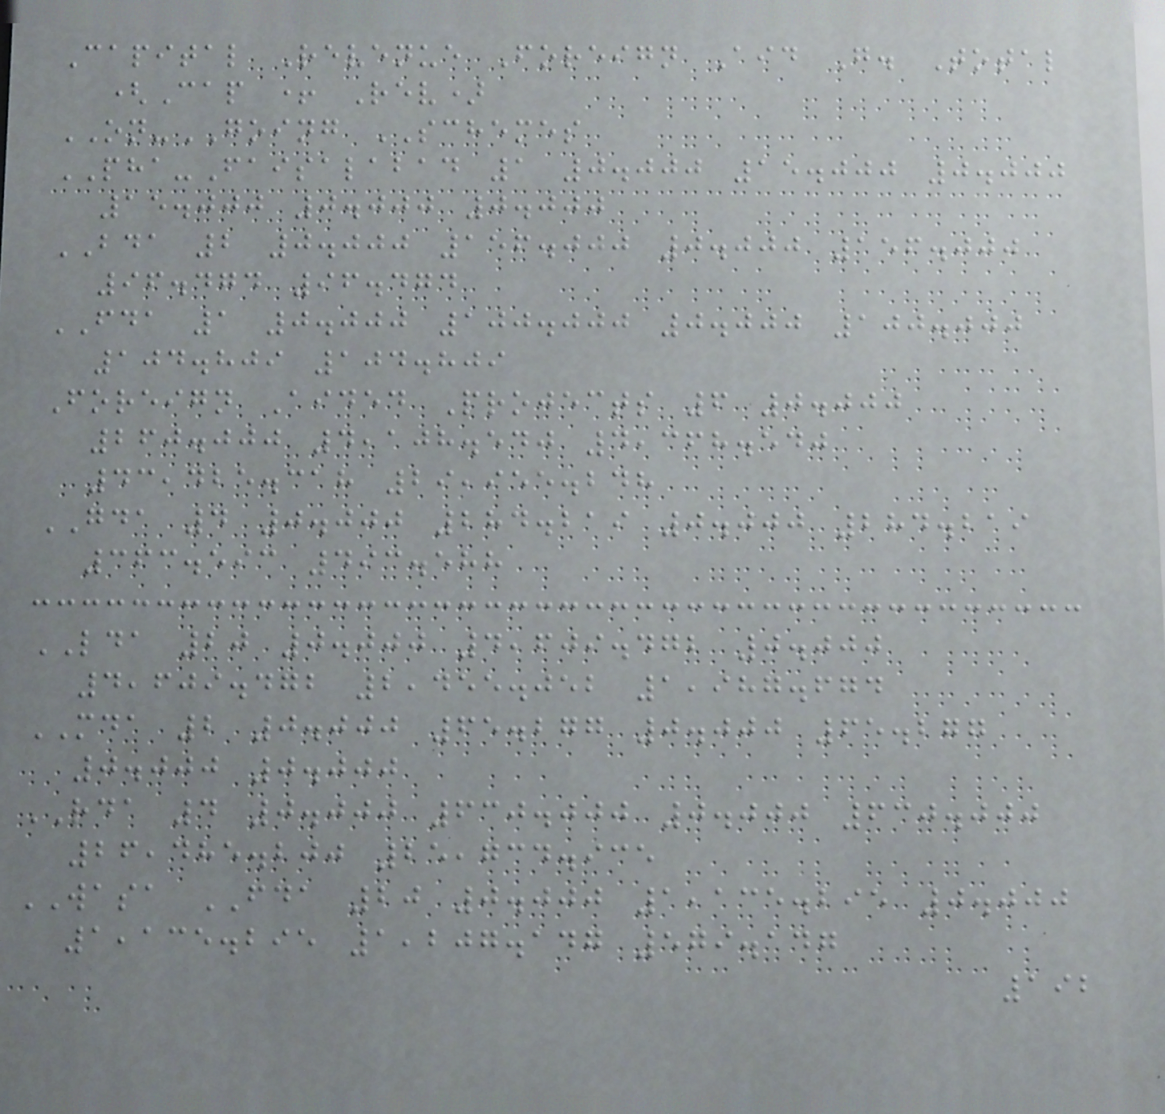Capital Revenue Foreign Aid G. Total
(Cap + Rev)
ON-GOING SCHEMES
PHA-Faisalabad 1 0.000 15.000 0.000
15.000 0.000 0.000
BDA 2 0.000 156.000 0.000 156.000
96.474 96.474
FDA 1 0.000 100.000 0.000 100.000
104.809 104.809
Foreign Aided Projects 6 0.000
260.000 4,108.540 4,368.540
43,425.318 29,955.248
GDA 4 0.000 284.219 0.000 284.219
363.593 493.588
LDA 20 0.000 4,609.472 0.000
4,609.472 2,455.052 1,987.674
MDA 2 0.000 65.277 0.000 65.277
0.000 0.000
RDA 4 0.000 630.000 0.000 630.000
26,485.200 25,734.935
WASA FDA 20 0.000 1,135.295 0.000
1,135.295 1,207.147 579.147
192
